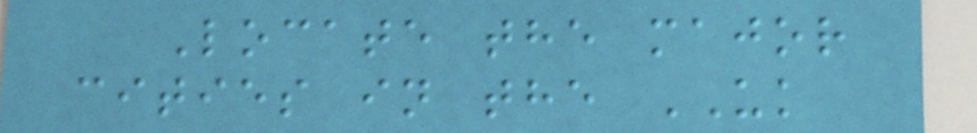Locate the major
cities in the UK
